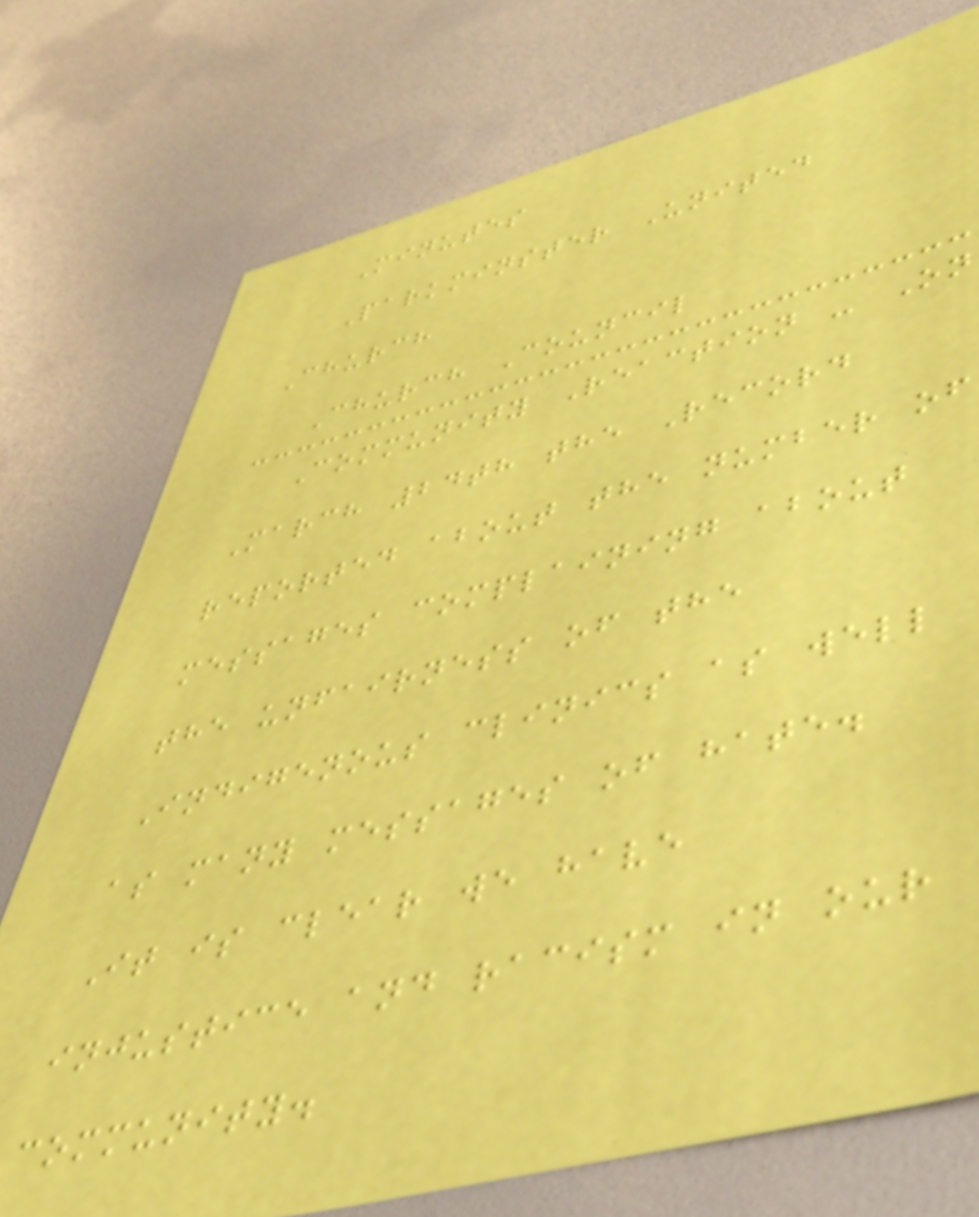Minutes
Parkminster United
Church
Church Council
Community Reaction - On
March 24th the Record
reported about the number of
messages complaining about
the unfairness of the
Indigenous clinics as well
as many messages of hate.
It is clear we have
injustice and racism in our
community.
